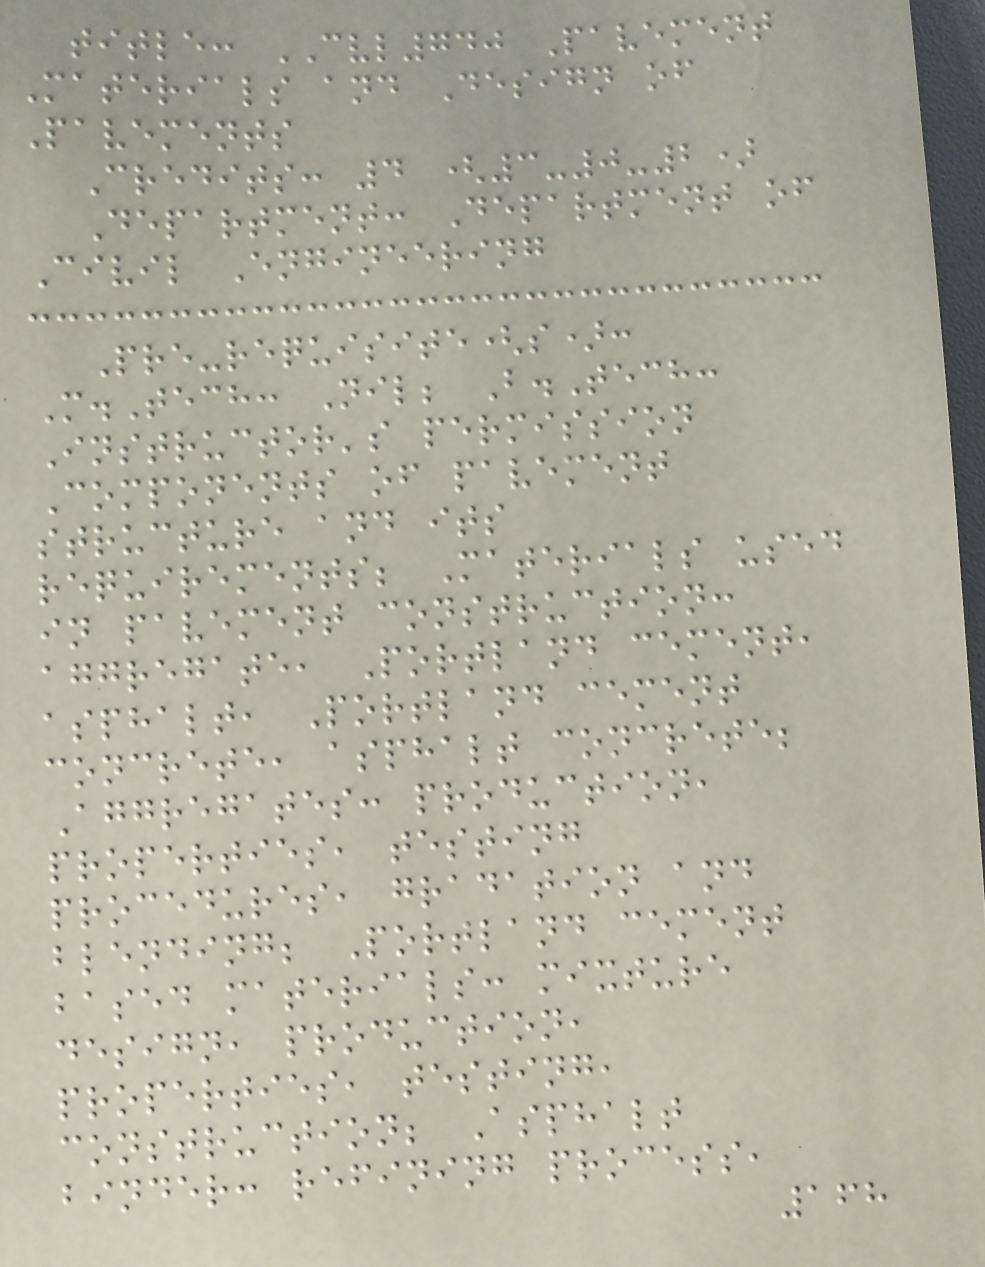title: CVL740 Pavement
Materials and Design of
Pavements
Credits: 4 (3-0-2)
Department: Department of
Civil Engineering
Pre-requisite(s):
M.Tech: Nil; B.Tech:
Instructor's permission
Components of pavement
structure and its
requirements; Materials used
in pavement construction:
aggregate, Portland cement,
asphalt, Portland cement
concrete, asphalt concrete;
Aggregates: production,
properties, testing
procedures, gradation and
blending; Portland cement
based materials: mixture
design, production,
properties, testing,
construction; Asphalt
binder: refining process,
168
